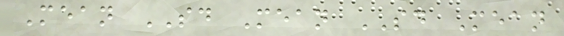Mean SD Mean SD Mean
